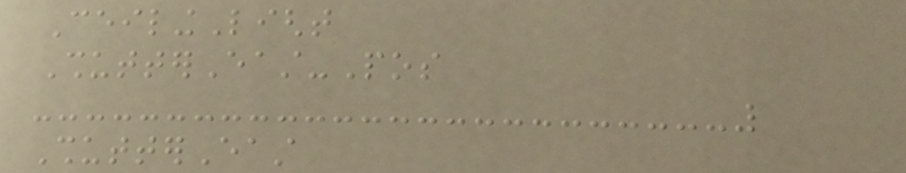CeilingLight
ShutterEast-Pos
ShutterEast
